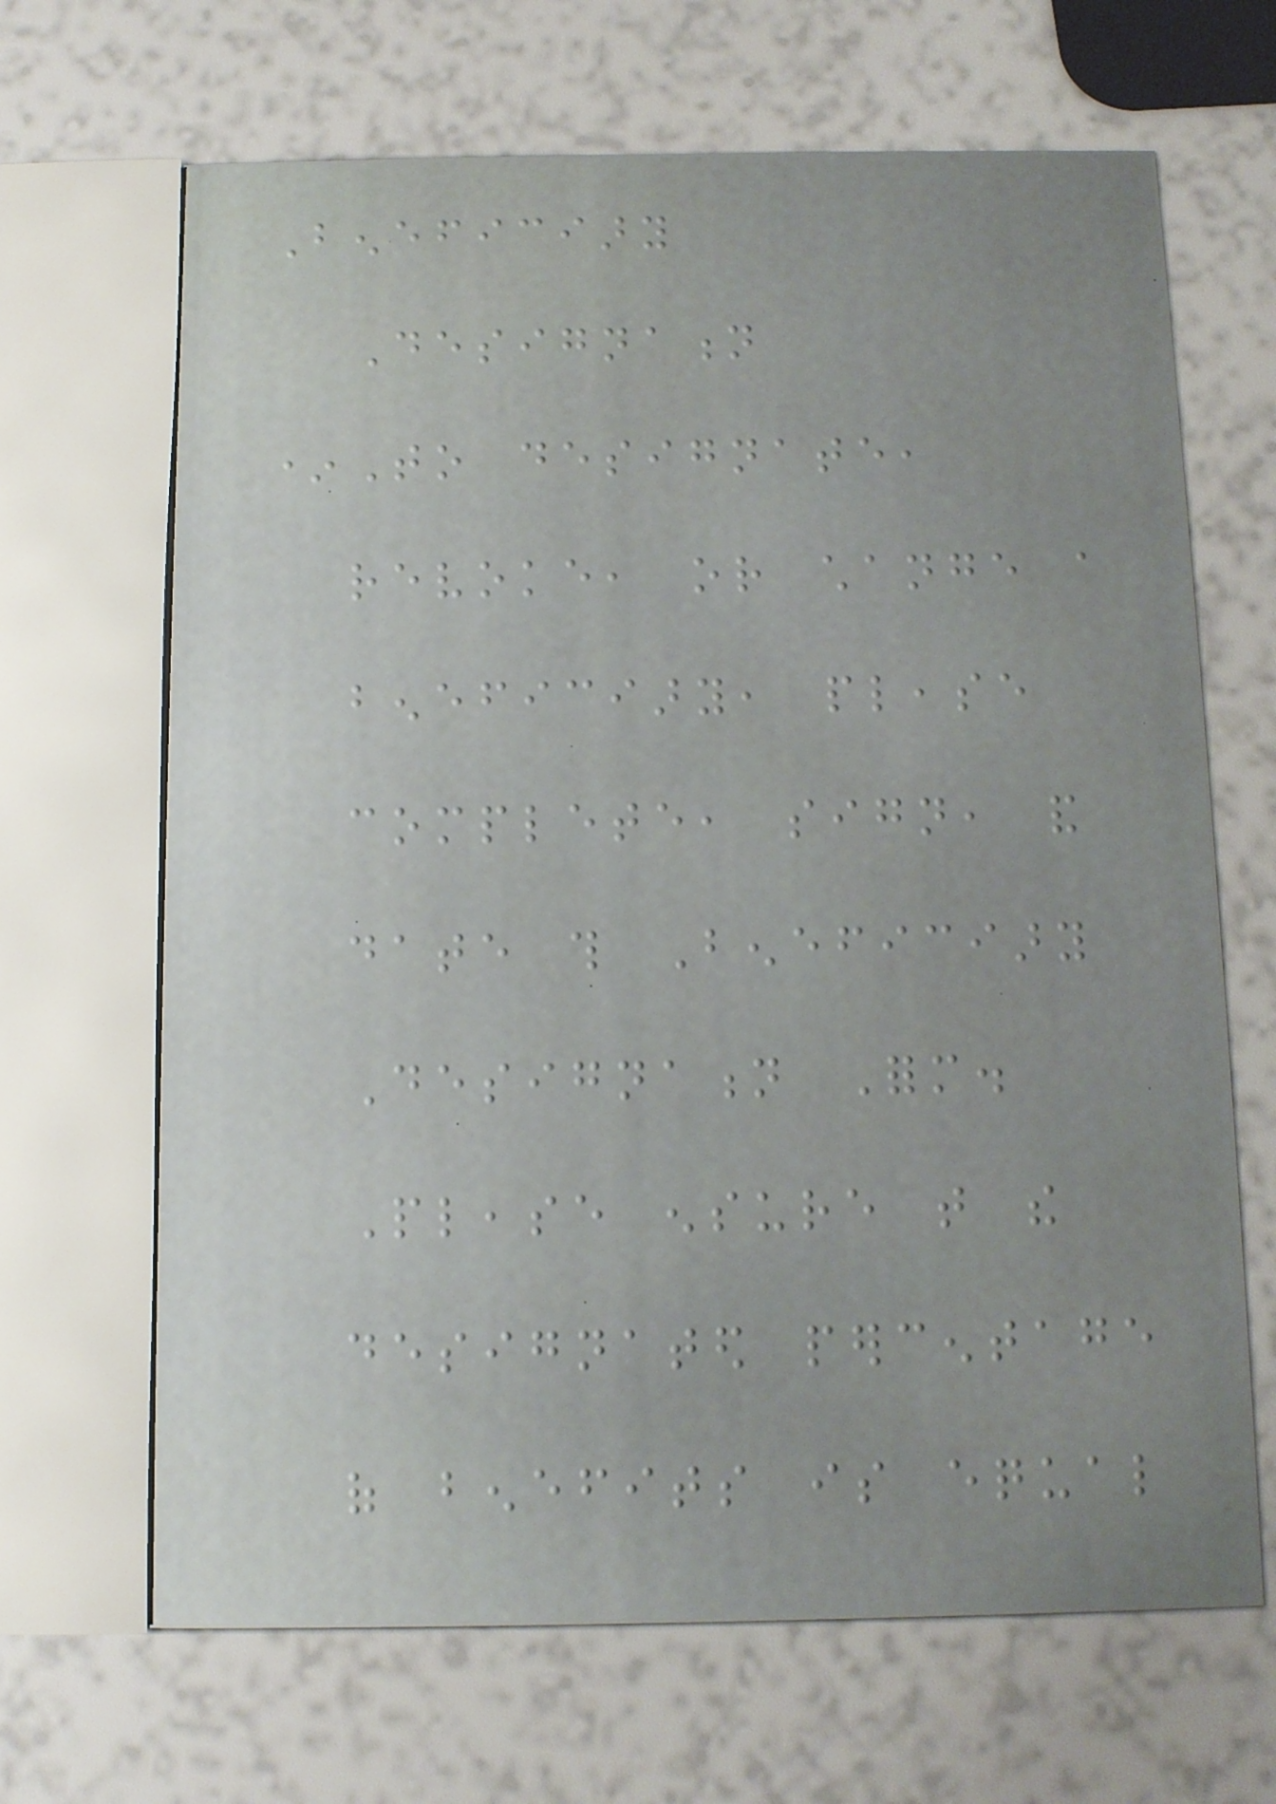Beneficiary
Designation
*To designate,
revoke, or change a
beneficiary, please
complete, sign, and
date this Beneficiary
Designation Form.
Please ensure that the
designated percentage
of benefits is equal
